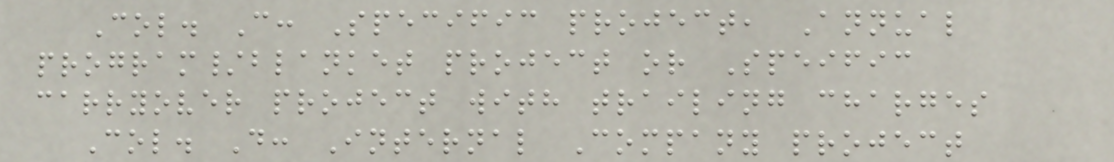Col. C: Specific project, Annual
program/blanket project or Speific
carryover project with trailing charges
Col. D: Internal Company project
